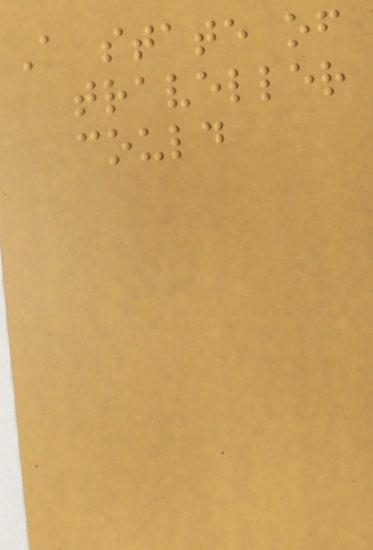A state of
traveller
could
